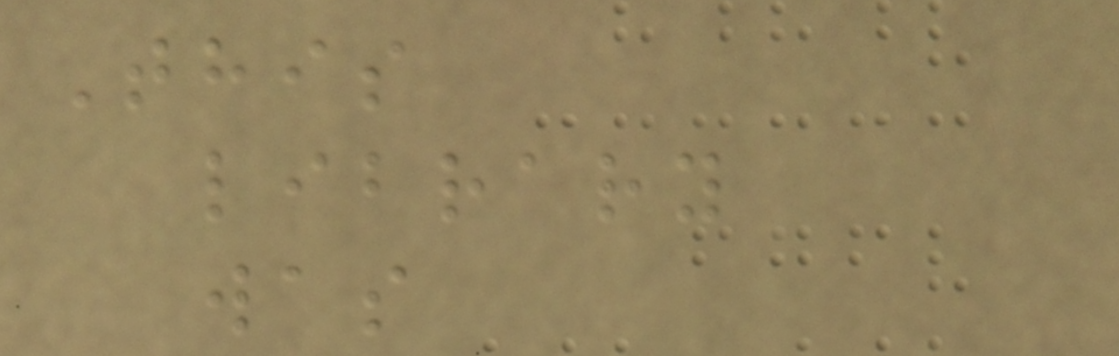This
library
was
